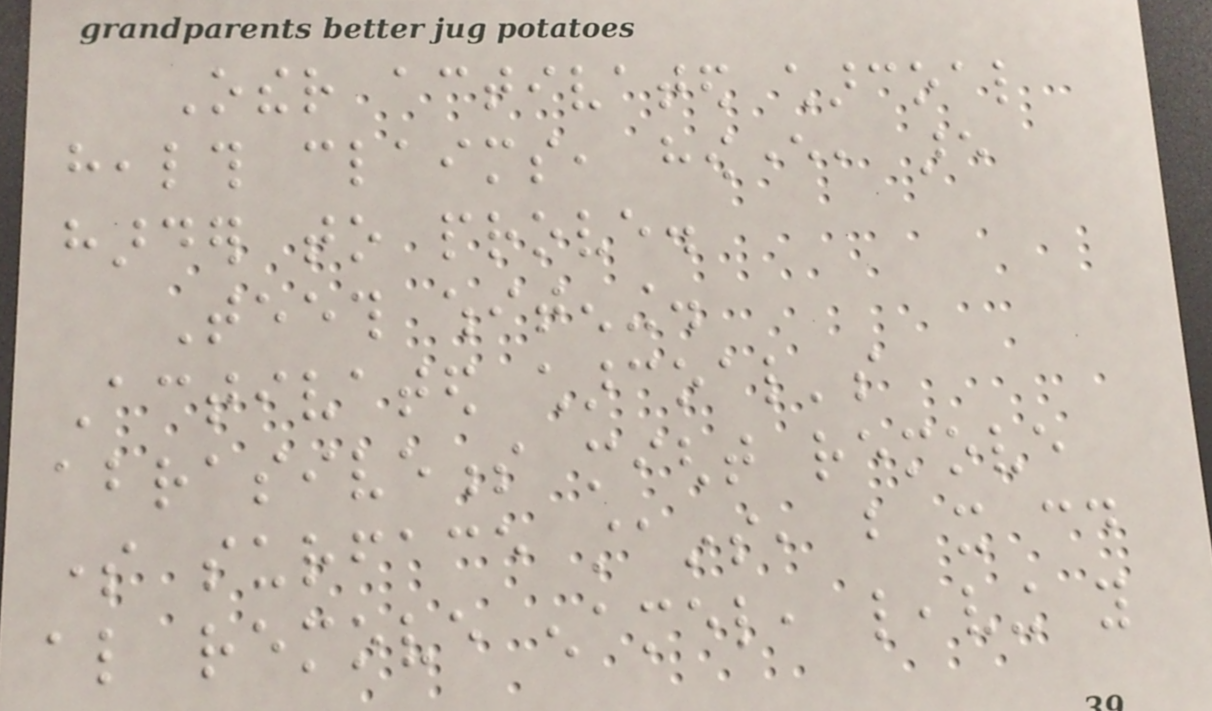Other activated charcoal
health claims, however, are
harder to prove.
Teeth whitening.
Activated charcoal's
abrasiveness might remove
some surface stains, but it could
also remove enamel, leaving you
